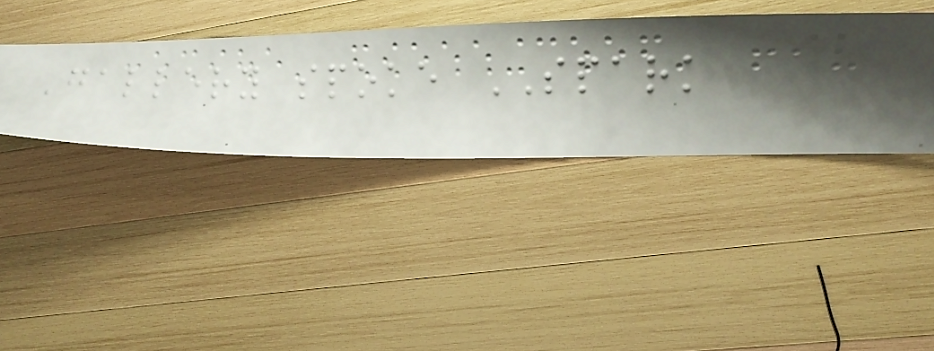Gallery spoke SPARK
